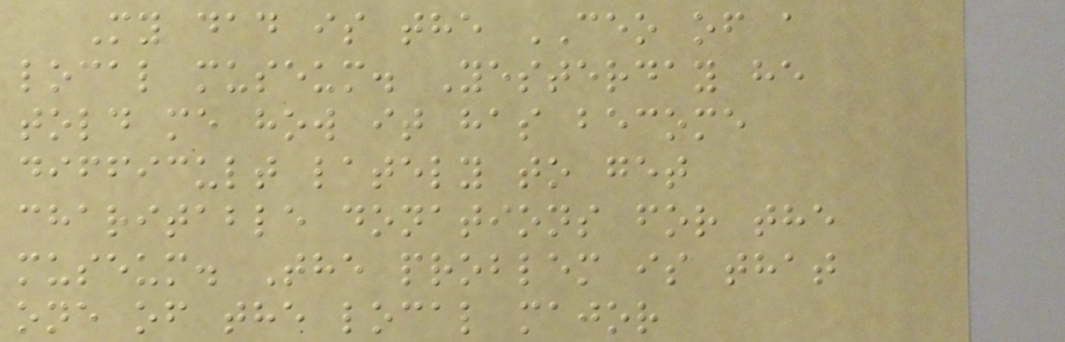My dad is the CEO of a
local museum. Yesterday he
told me how it has become
difficult lately to get
charitable donations for the
museum. The problem is that
one of the local major
